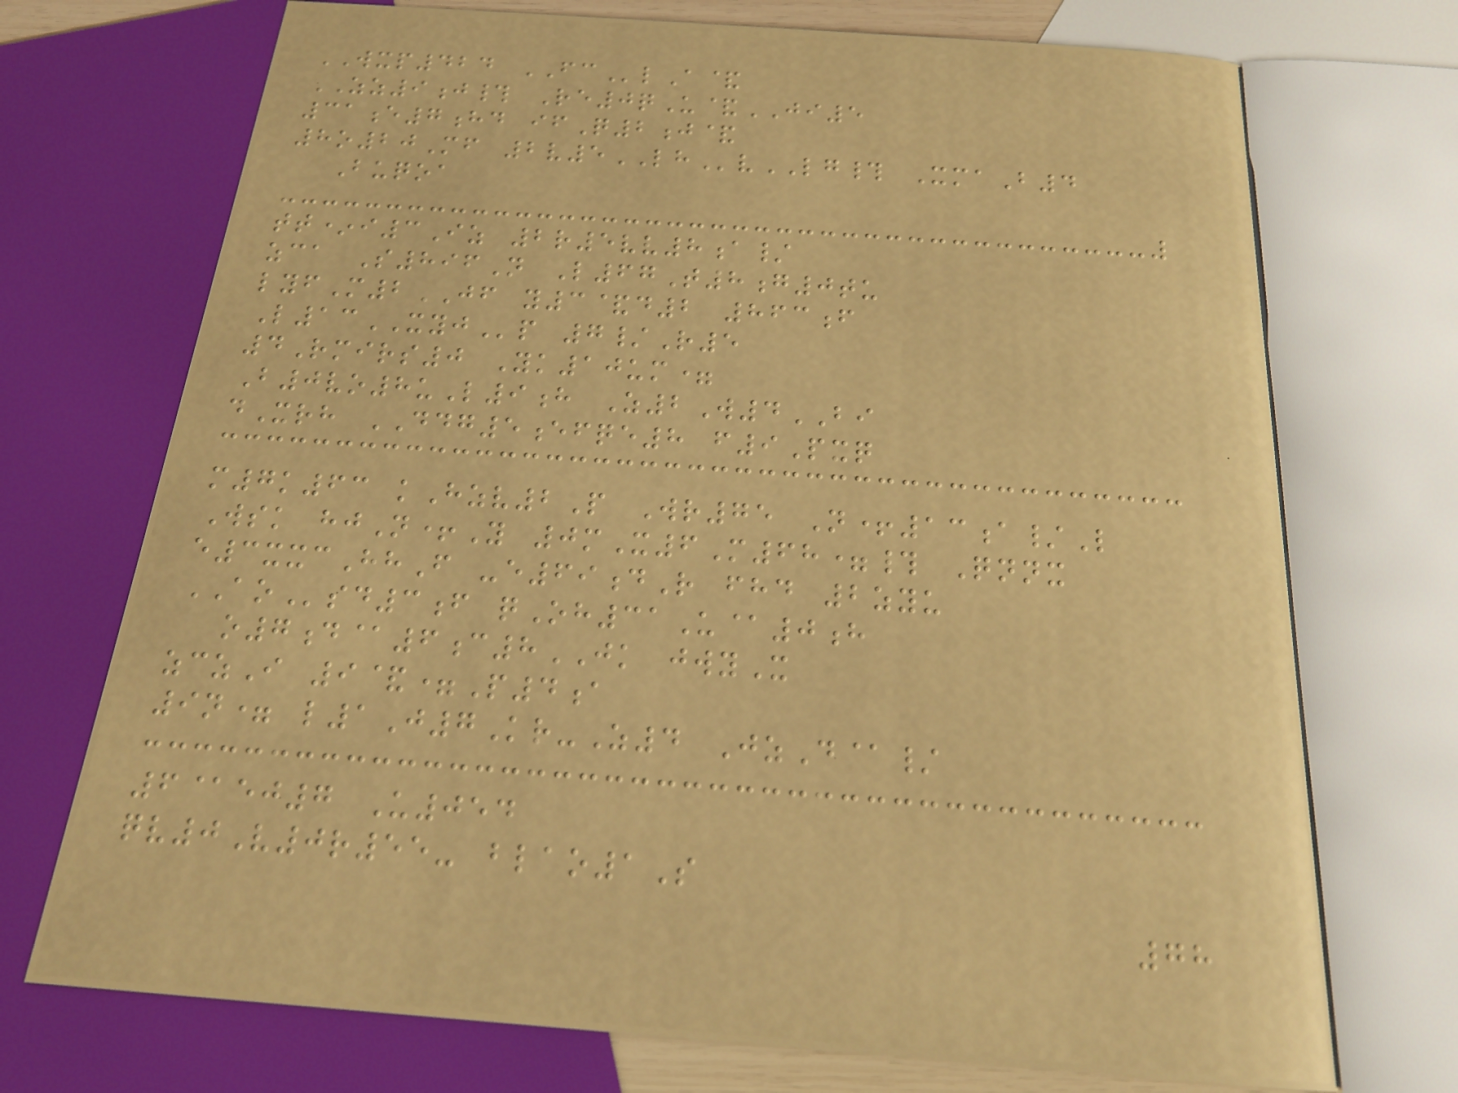WXP424 FClA&
ZZ9j# Re0qU&JI5
31e7hd ifQ2j&
8o20Mf 2v5LHvLG# XmaB4
Buqoa
tt*i3Iz 2r5vv8a/
zca S896N L67T8g0tu
lyfM2JF y3&d2 863f
L13XYJp 7/R5
4Rmirs0 Yk10um=
B0vo8uL9h Z2W4BI
dXrh DDG5efqe8 f9Pxq
m7k63 kHzv2P Wr75 N+13a/L
Wsk hjN+Y 0mX6M68=# Qnnx
e3xxcHhF -e69dR fhd 2zyu
AOsd3f qOh31U@0h
o7d@6c8JK jwyX
zczI 9&=P4a
9n= l1J7Kr-Z4 JzD@/
6@ej7 U054
qv0V0r55- blao1S
78
